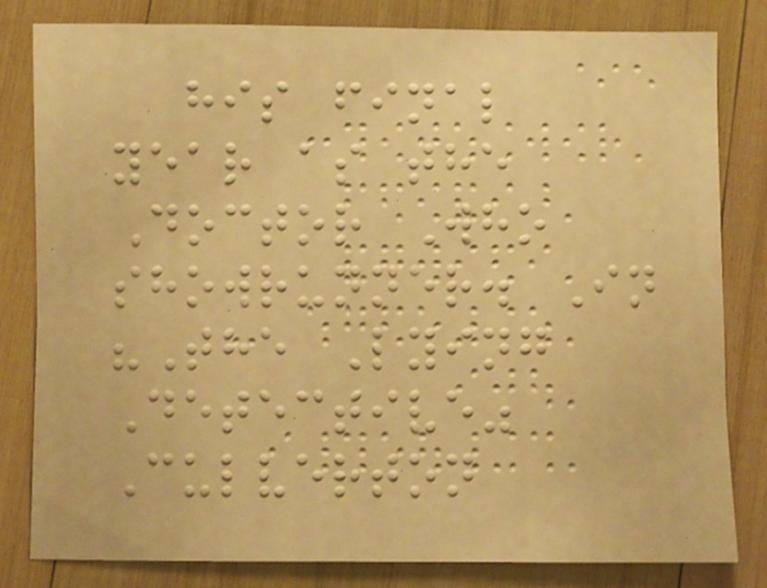his final
year as the
Doctor Who
showrunner. In
"The Lying
Detective"
Culverton
